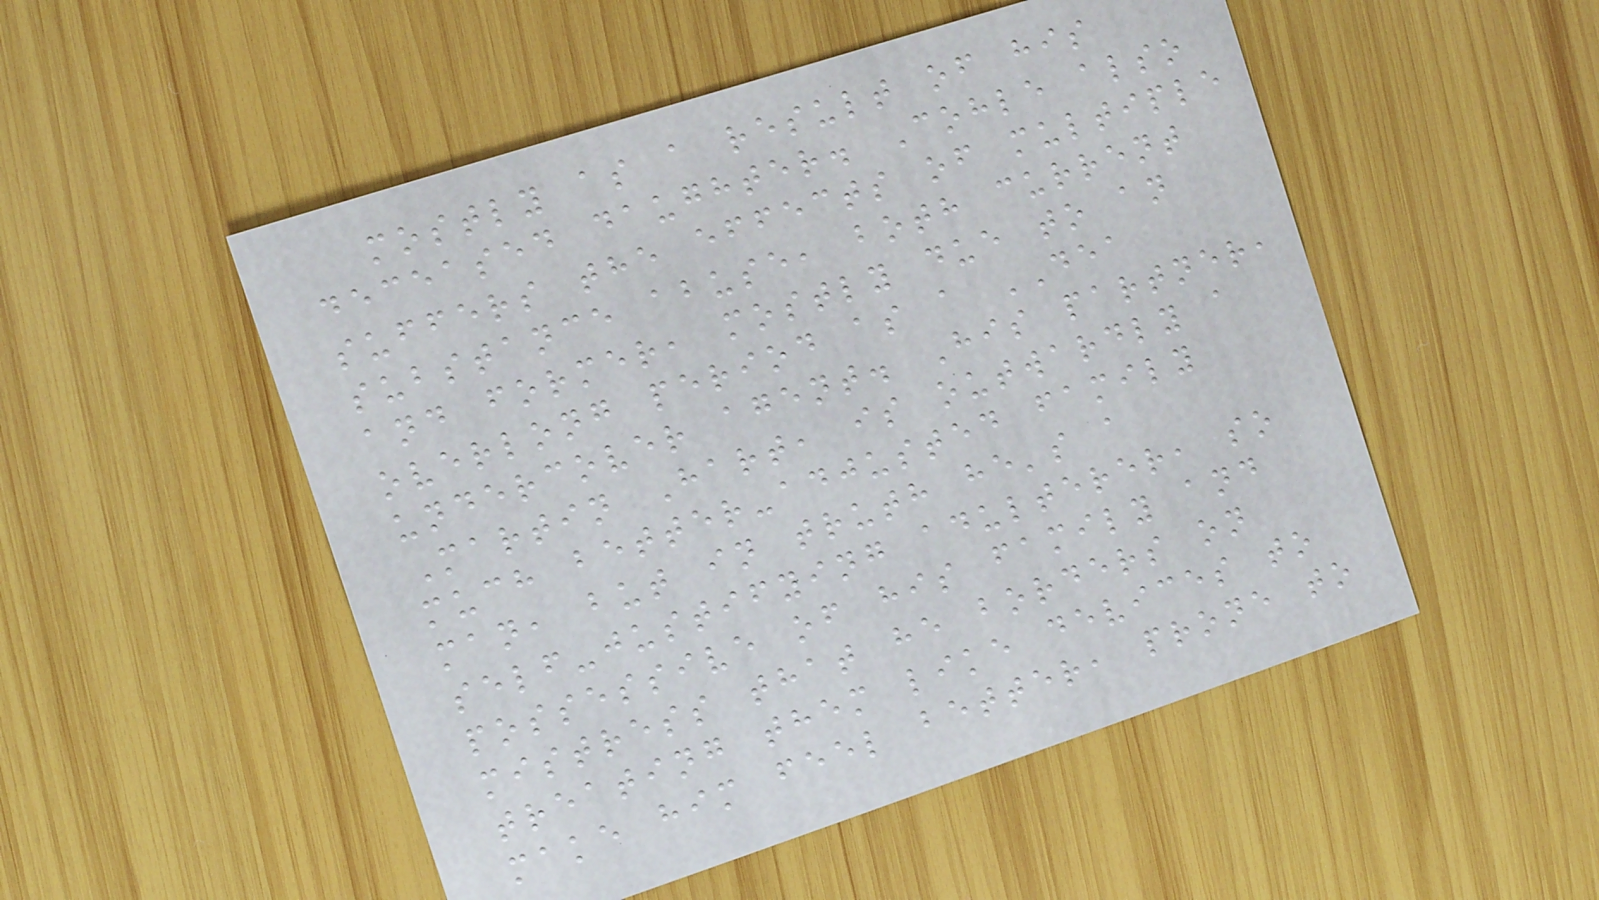mostly as a result of his
deceased daughter. Cohle also
suffers the effects of multiple
substance abuse, both current
and former, mostly due to an
overlong period as a DEA
undercover agent. His partner,
Martin Hart, is outwardly a
much better-adjusted family
man, but in truth he's a
self-justifying adulterer, so
possessive of his family and
mistress that he borders on
treating them like devices to
make him feel better, prone to
